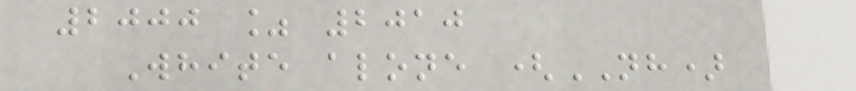2000 % 2010
White alone (NH)
